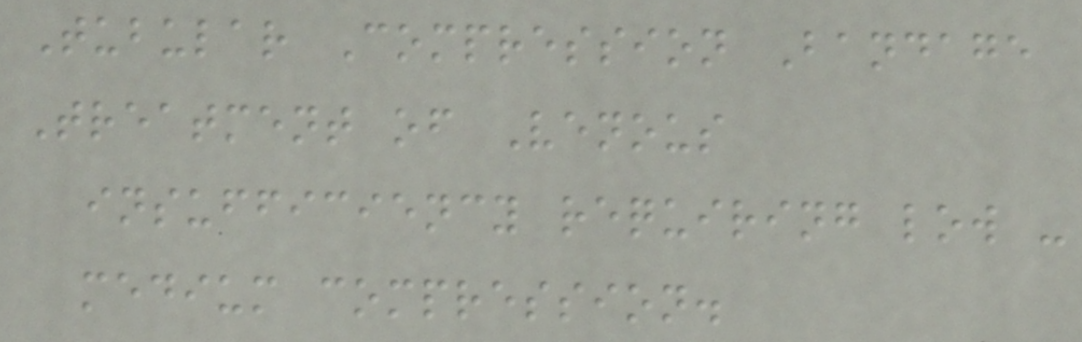Tubular Compression Bandage
Treatment of Venous
insufficiency requiring low -
medium compression.
